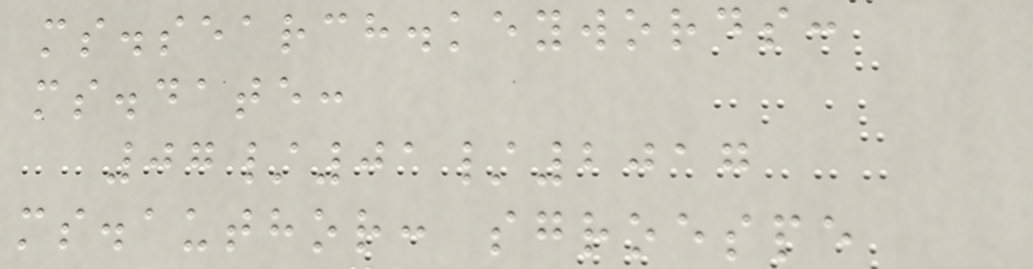ms.search.keywords:
ms.date:
07/01/2017
ms.author: sgroespe
